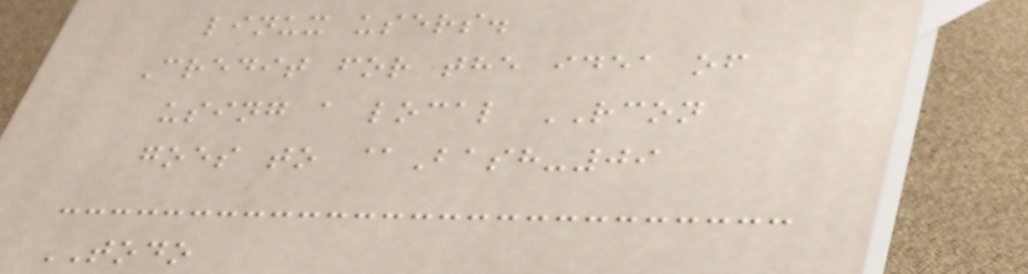linux users.
Credit for the idea of
using a local RCON
goes to @Bash-09
TODO
